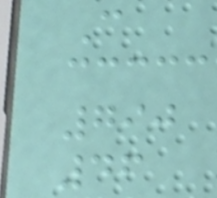C
790
46
